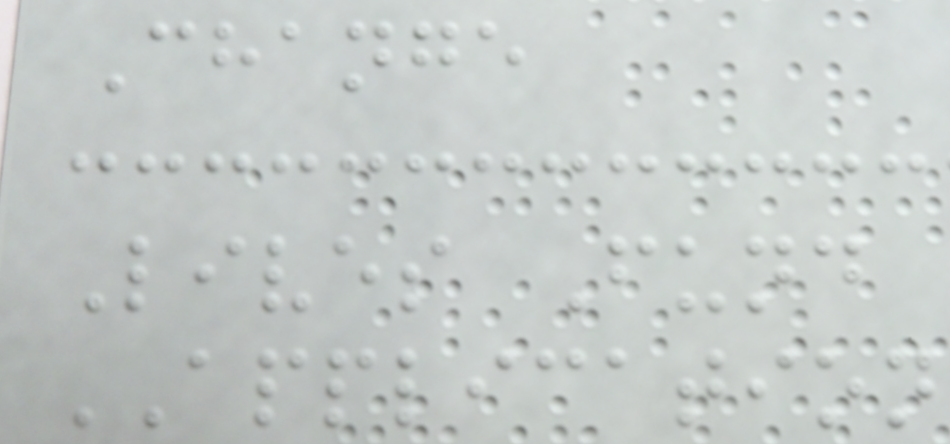Change
Lives Fund
APPLICATION
